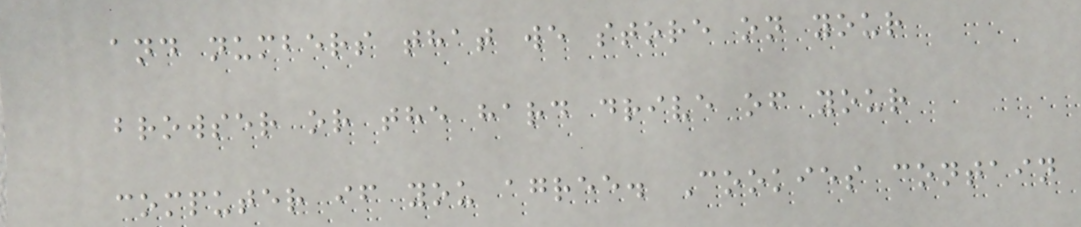and numbers that we store on your
browser or the hard drive of your
computer if you agree. Cookies contain
